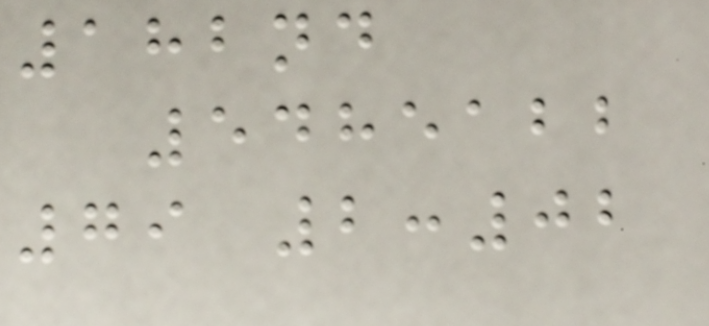182nd
5485122
79 2:02
